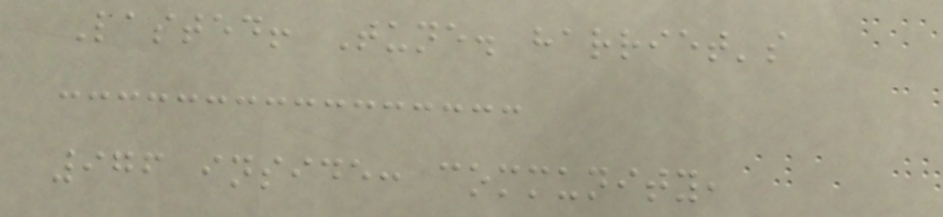Lasted! Tune. harriet's
976 inside: community,
